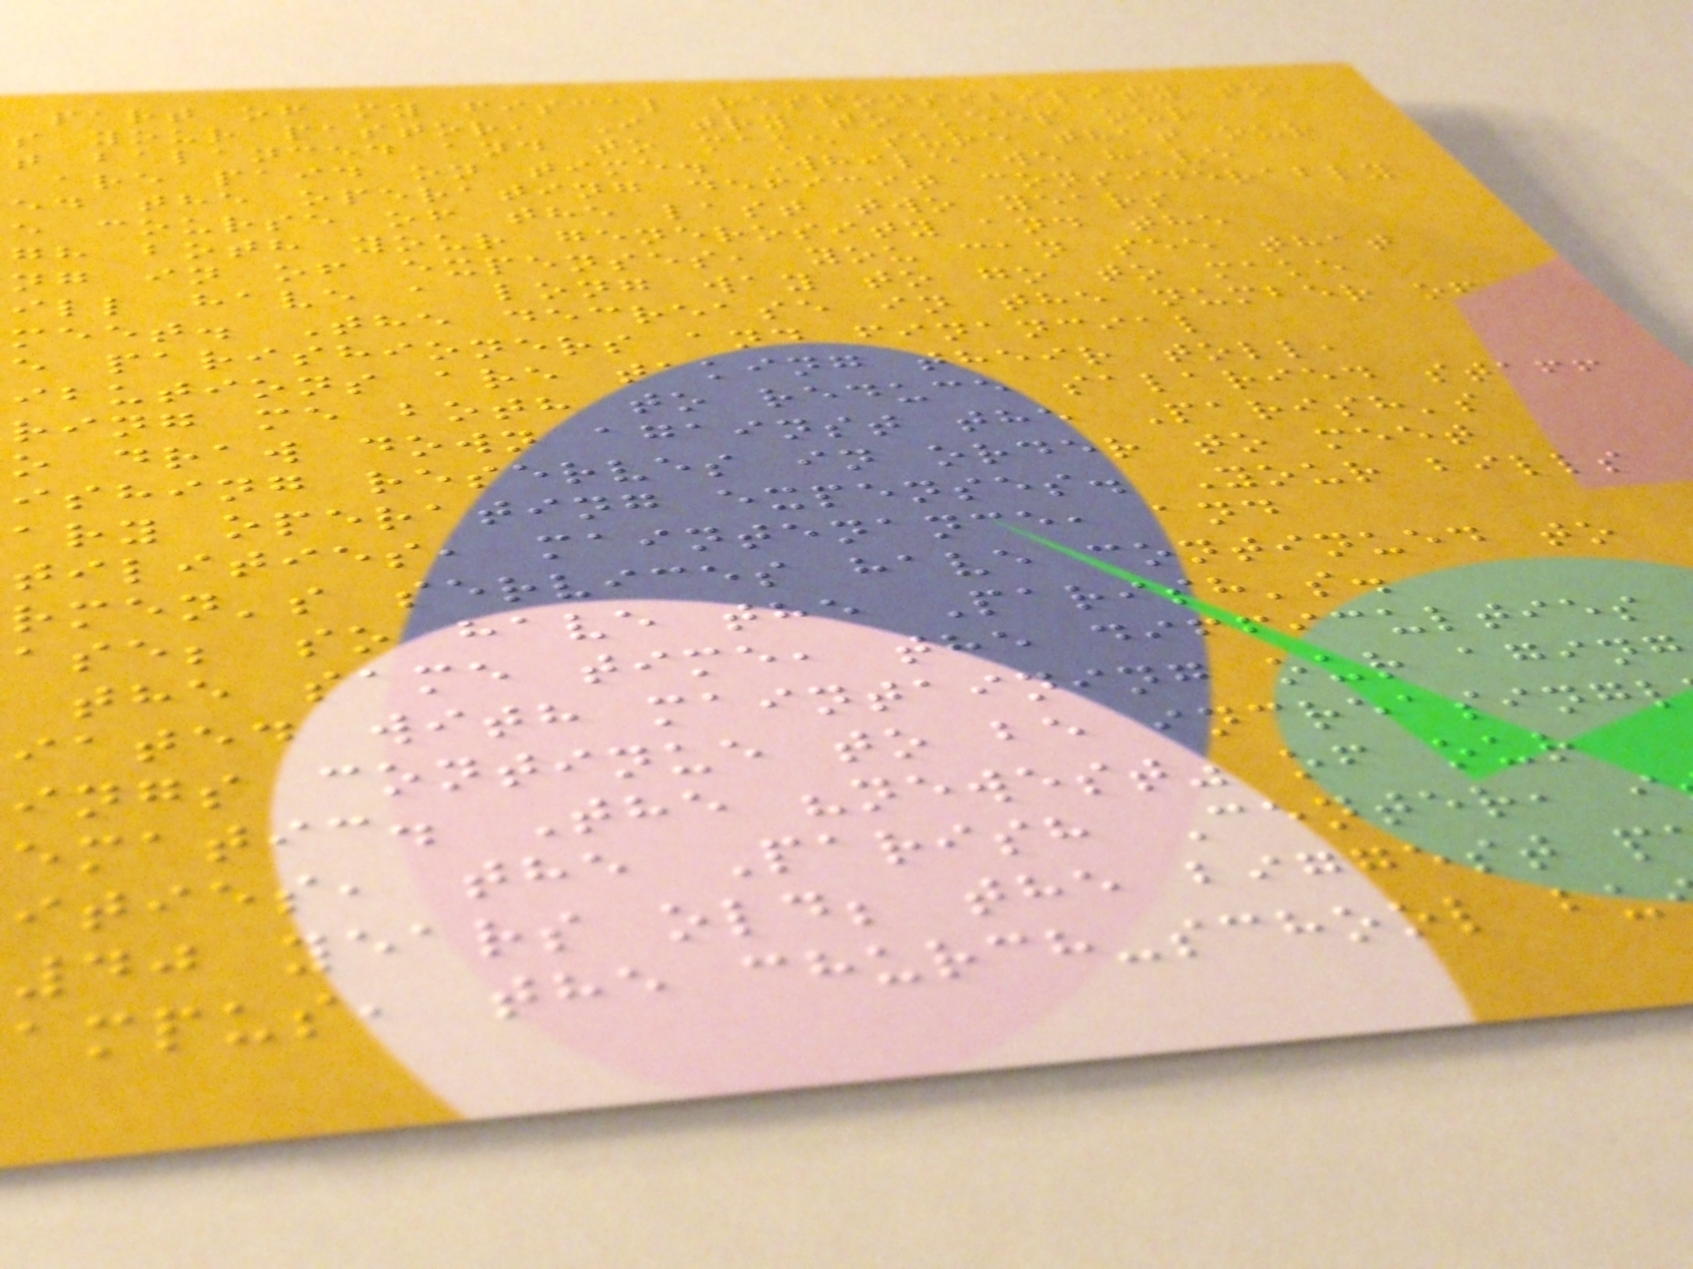part of my fiscal responsibility to
s your pastor, I try to keep our
t balanced and to make sure that our
are paid on time. While we have
ed the operating deficit considerably
e course of the last two years
gh both your generosity and the
ng in of expenses, you can see that
ill have a long way to go to make
meet. The decrease in the number of
e parishioners and financial
ibutions are taking their toll,
ring me both to reduce salaried staff
o draw down against the Parish's
ishing reserves in order to meet
ary operating expenses. Your bills
tilities, maintenance, and
rmen's services have continued to
ase; so have the Parish's.
the same time, the difficulties
iated with maintaining our aging
ings continue to be increasingl
ematic. The "newest" of our
ities, the Parish Center, i
40 years old; the biggest p
ampus, the church-school bu
